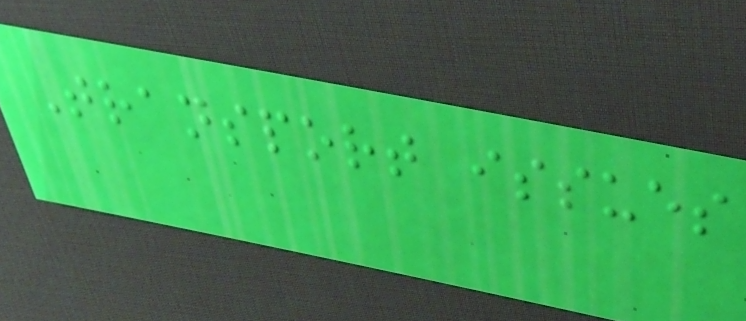Transport issues
